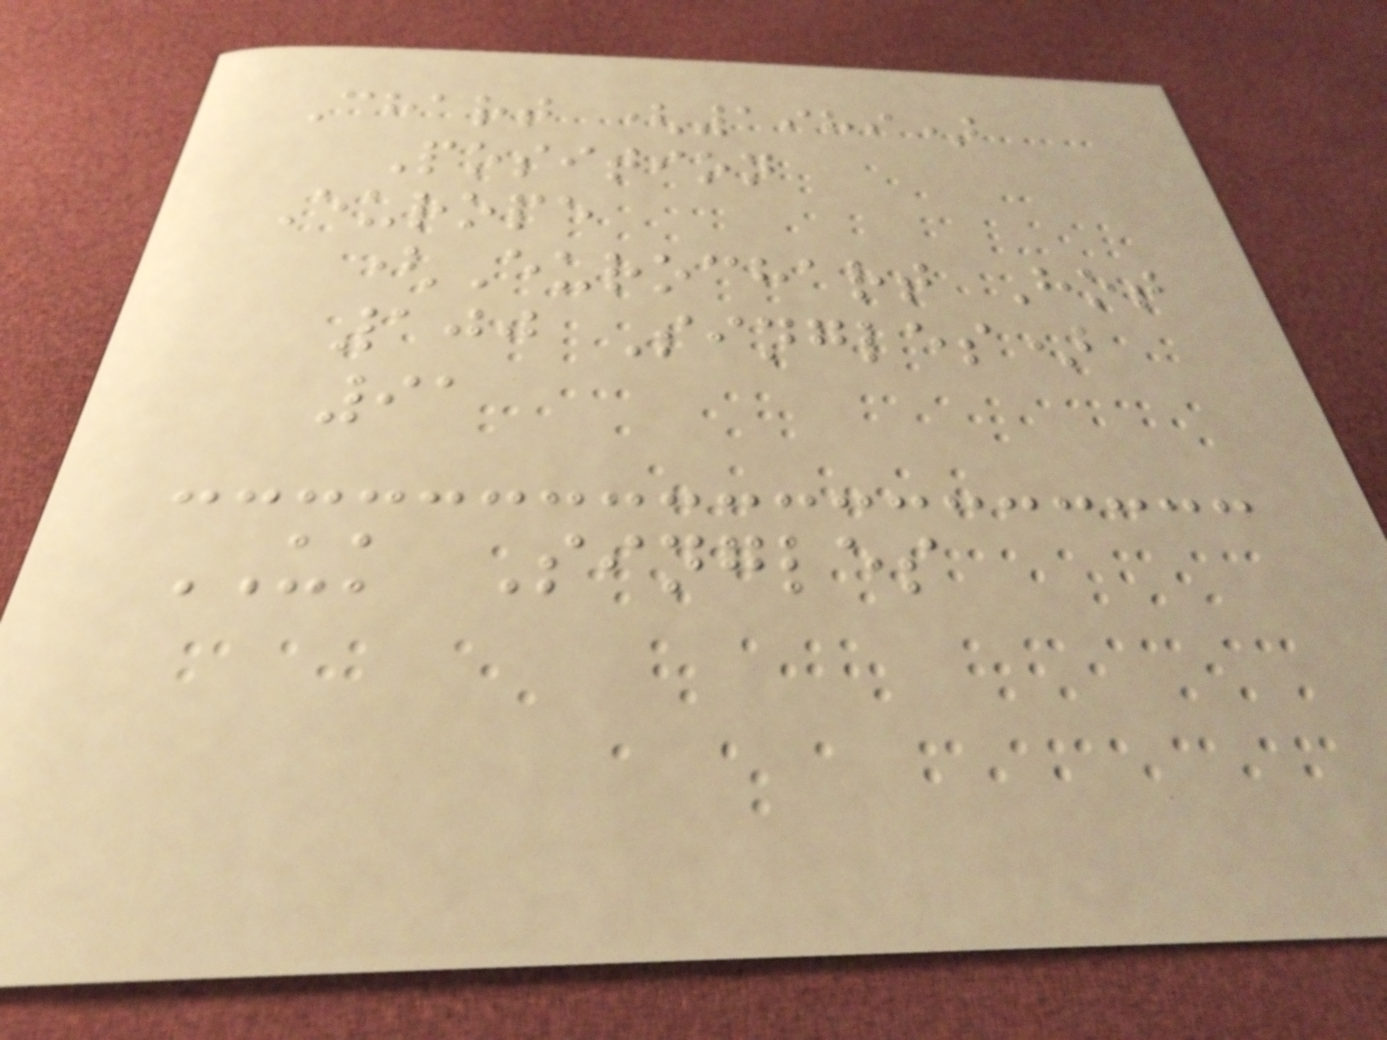Chart (1989)
Position
Europe
(Eurochart Hot
100 Singles)
91
UK Singles
